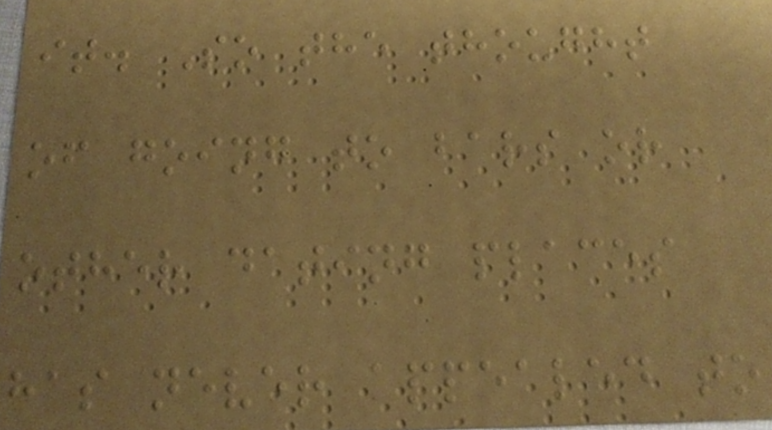it. So the thought
of going to bars or
other dating places
has never appealed to
